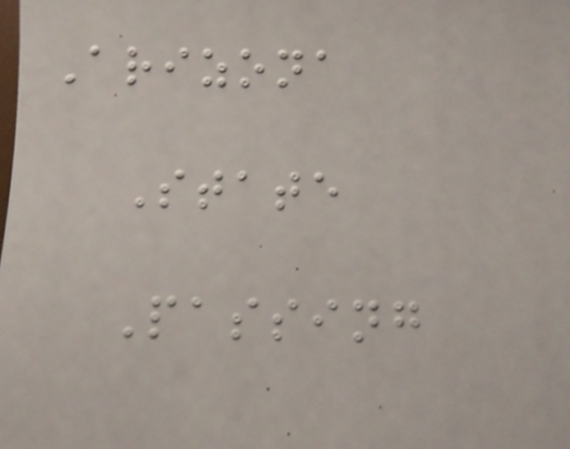Arizona
State
Passing
